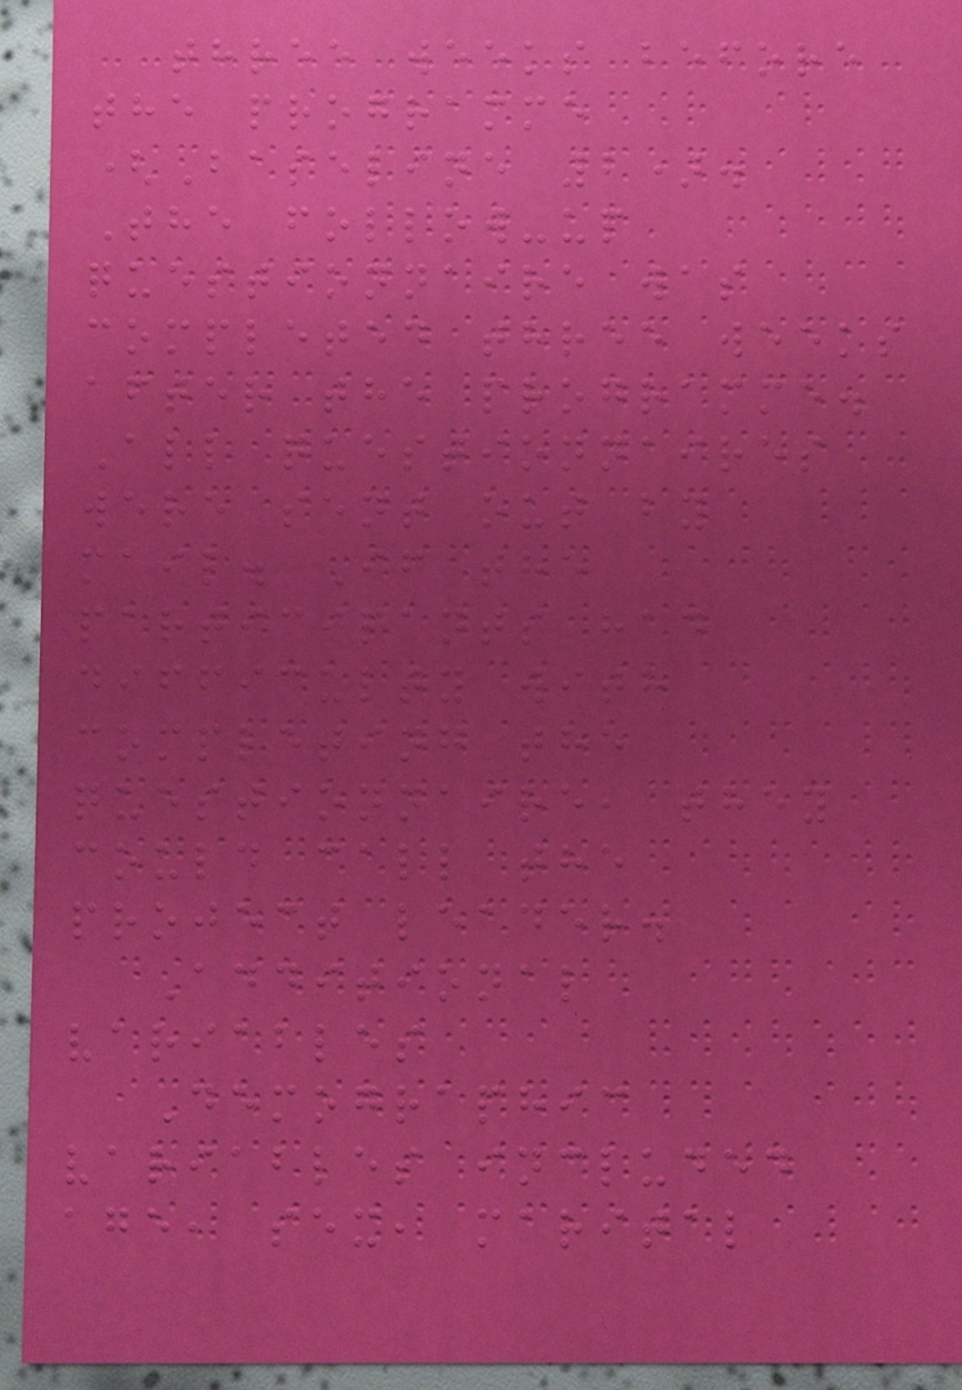three weeks before
the programme
(Baseline 2).
The follow-up
questionnaire was
completed three weeks
after the programme.
All questionnaires
were sent out by
mail. If the
participants had
difficulty with
completing the
questionnaire, they
could call the
project leader.
Additional
variables
Demographic
variables included
age, sex, marital
